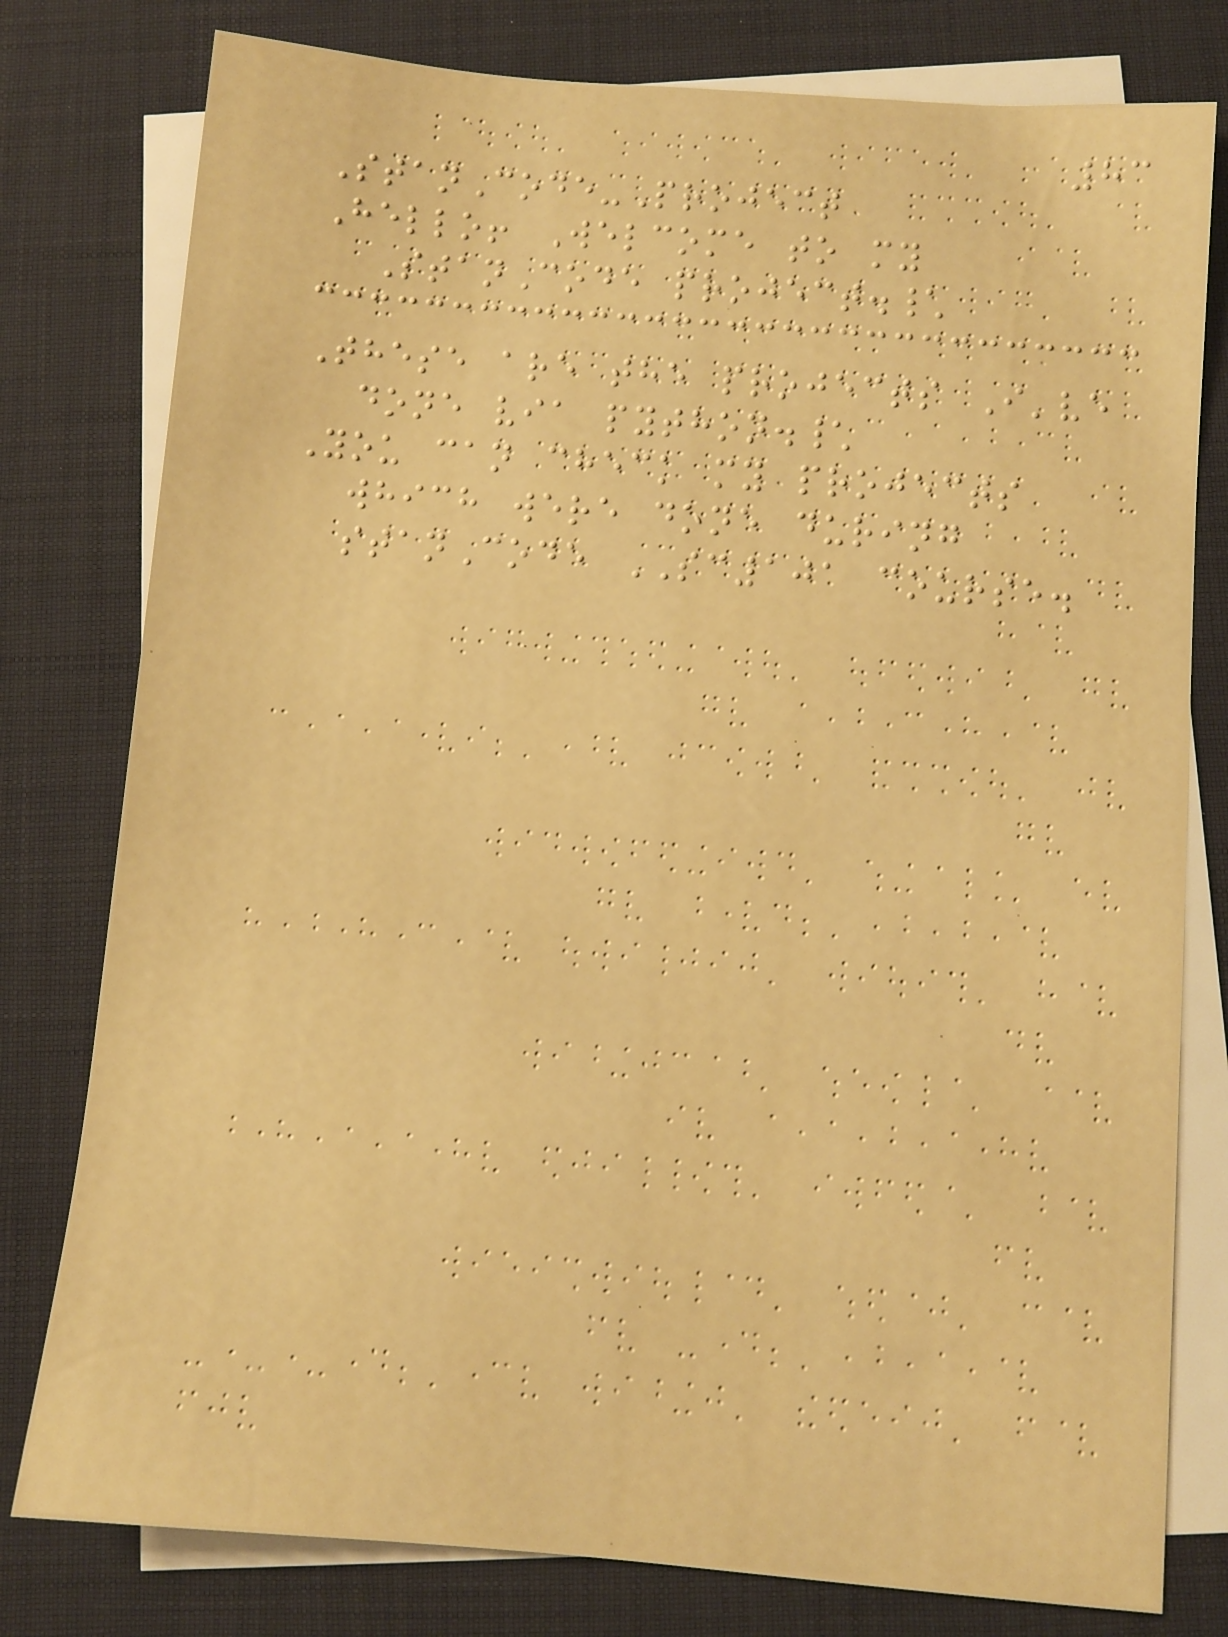83
StanCode-Project
Hello! Welcome to my
StanCode project.\
These are the projects I've
done via python.\
You can check my projects
which were done during
stanCode SC101 course.
